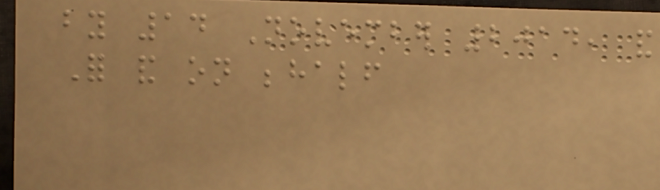by 14 November 2014, and
For and on behalf
